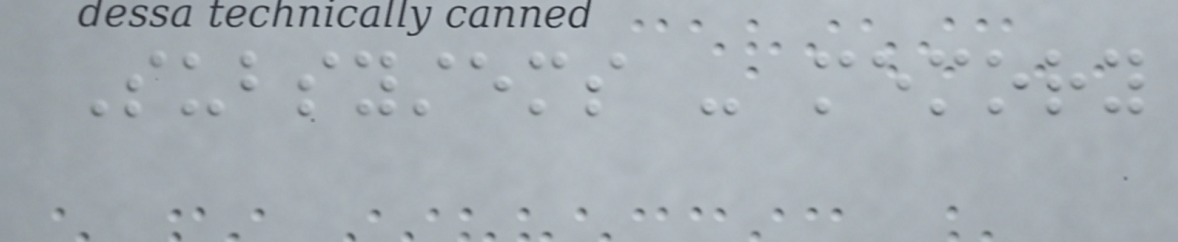Subsystems - memory
